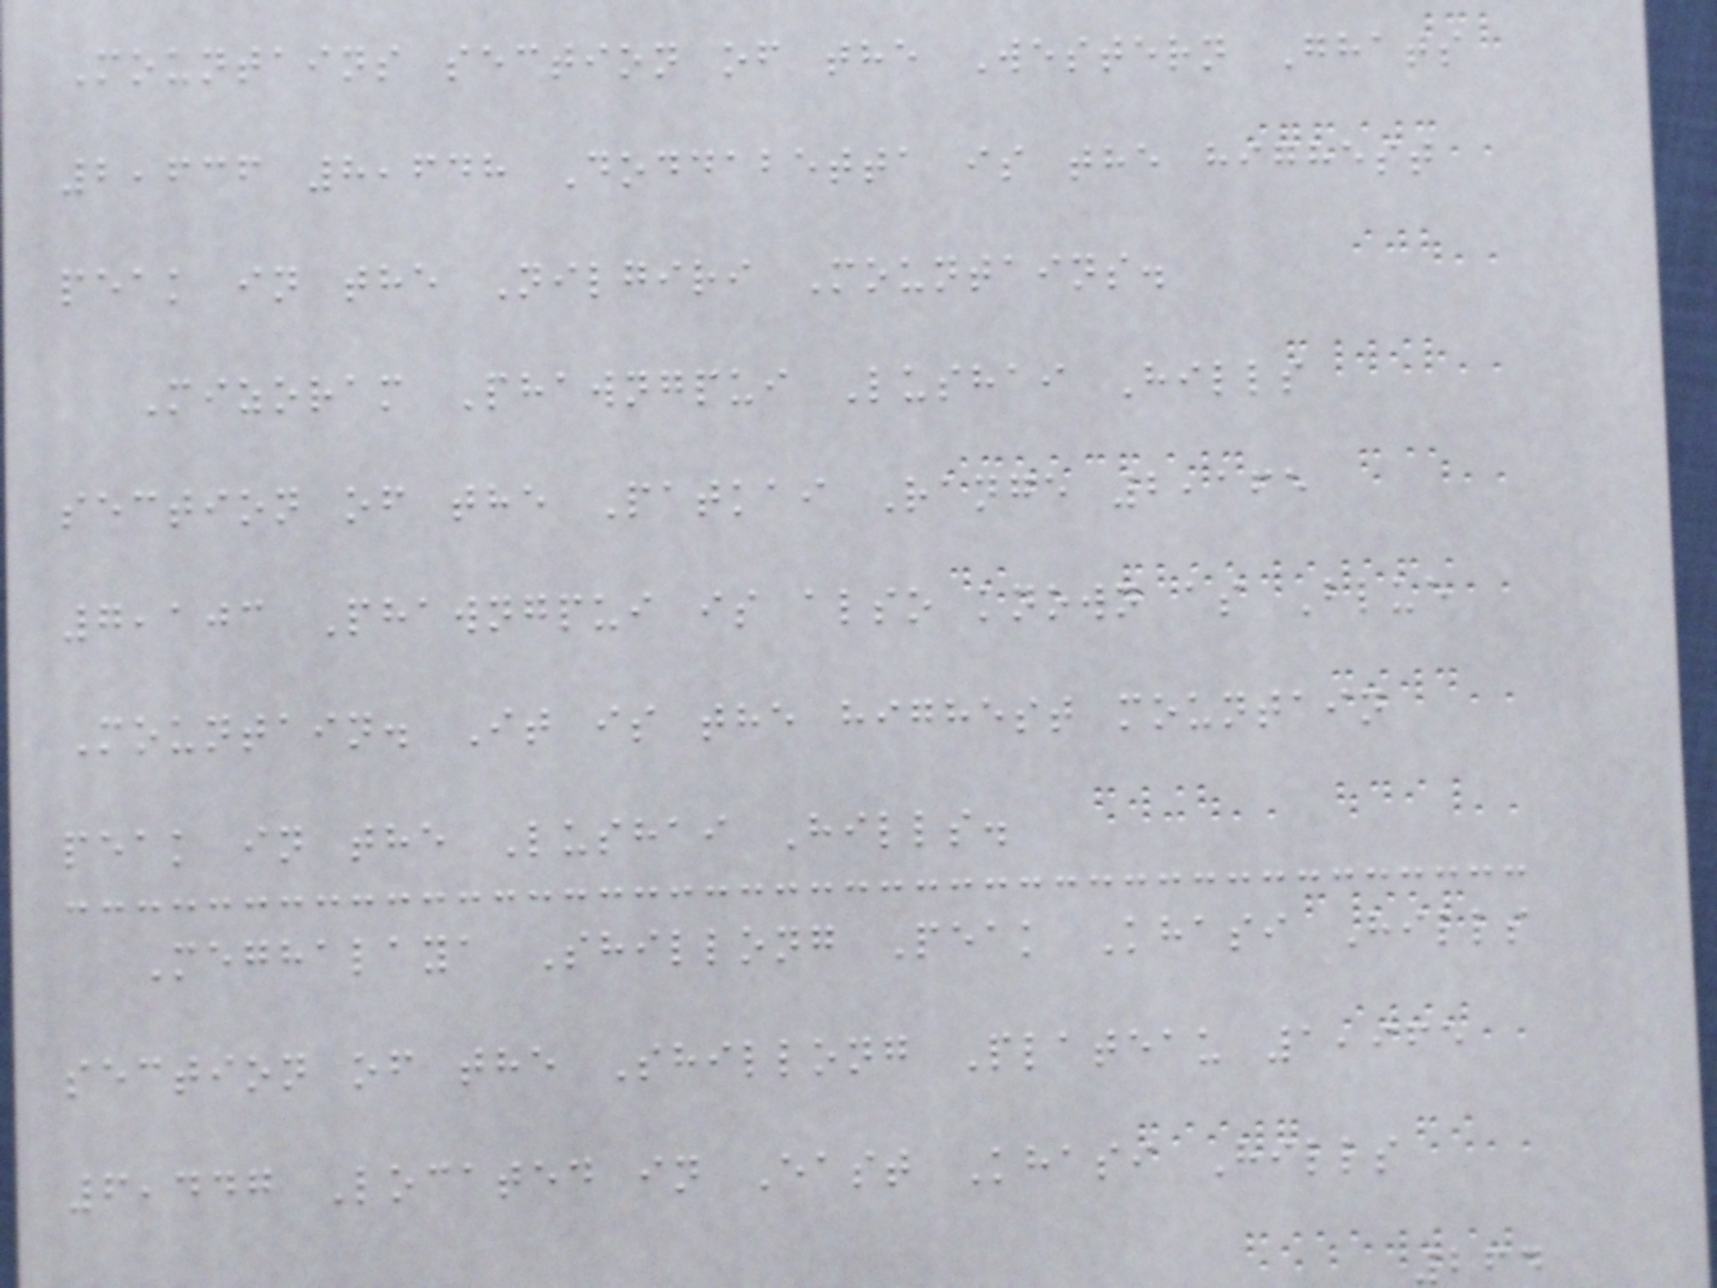Mountains section of the Western Ghats
2,636 8,648 Doddabetta is the highest
peak in the Nilgiri Mountains.
Mizoram Phawngpui Lushai Hills
section of the Patkai Range 2,165
7,103 Phawngpui is also known as Blue
Mountain. It is the highest mountain
peak in the Lushai Hills.
Meghalaya Shillong Peak Khasi Hills
section of the Shillong Plateau 1,965
6,447 Located in East Khasi Hills
264
